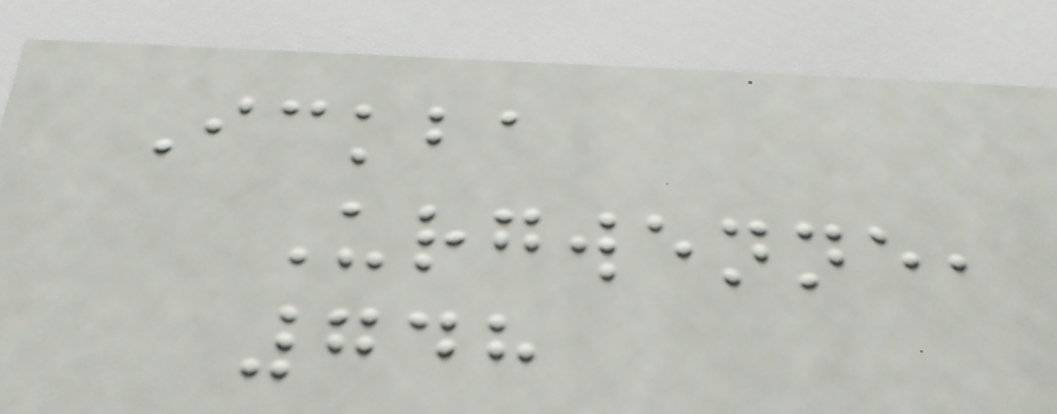Ickba
Urgwenne,
748
